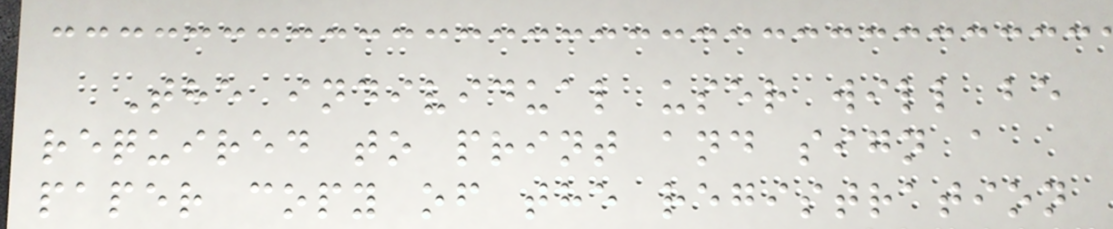The individual user will be
required to print and sign a
paper copy of the registration
